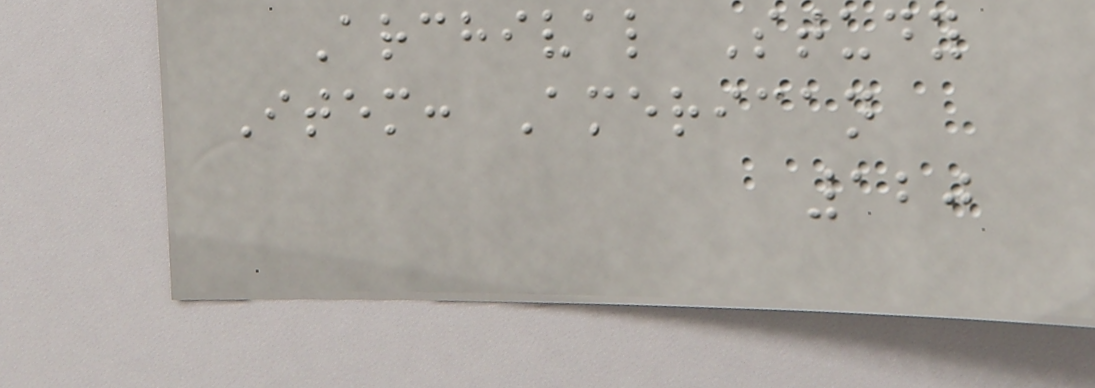Archival Study
Item: American
120
